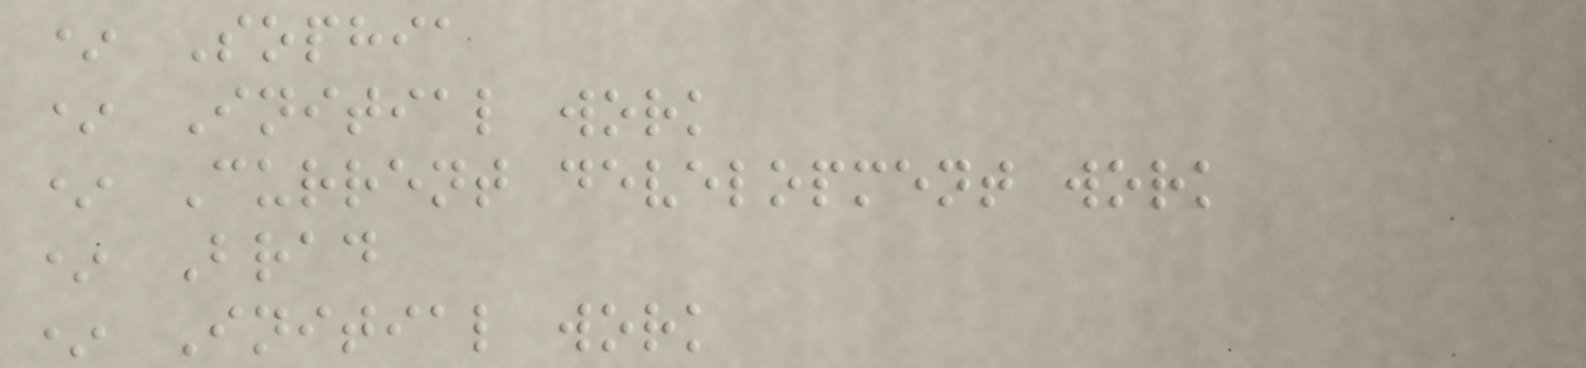* Sophia
* Initial work
* Current development work
* Brad
* Initial work
